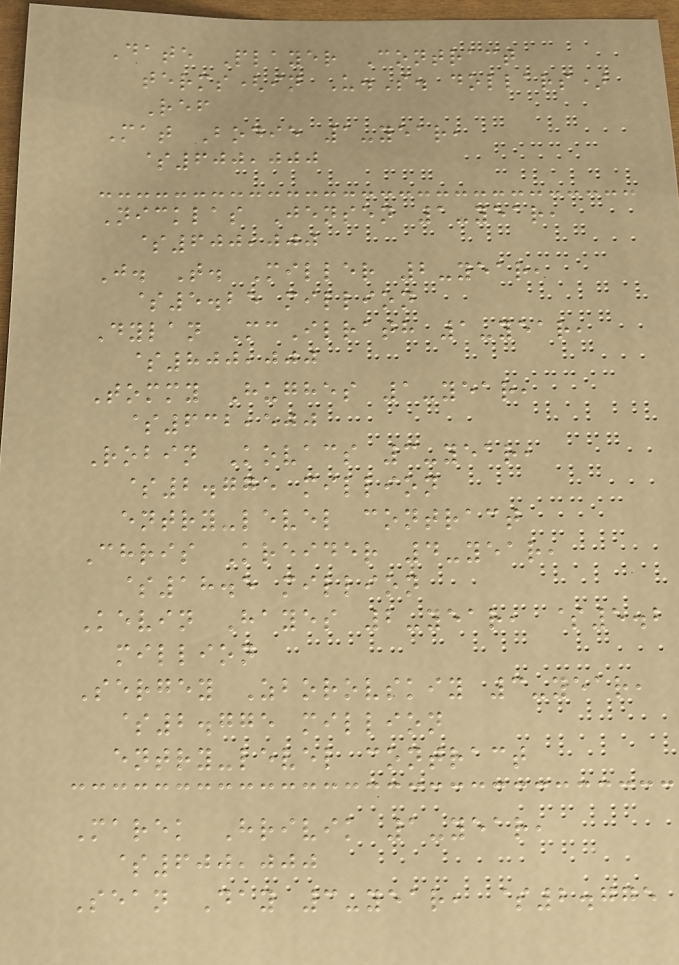Date Player Contract
terms(in U.S. dollars)
Ref
Mat Bodie 1-year,
$600,000
Nicklas Jensen 1-year,
$600,000
J. T. Miller 2-year,
$5.25 million
Dylan McIlrath 1-year,
$800,000
Tommy Hughes 1-year,
$632,500
Robin Kovacs 3-year,
$2.775 million
entry-level contract
Chris Kreider 4-year,
$18.5 million
Kevin Hayes 2-year, $5.2
million
Sergey Zborovskiy 3-year,
$2.775 million
entry-level contract
Marek Hrivik 1-year,
$600,000
Sean Day 3-year, $2.775
